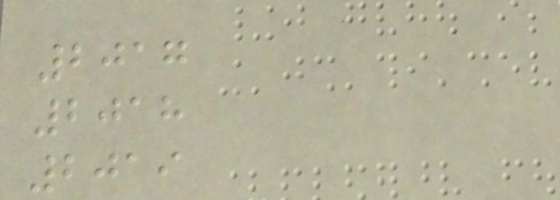2017
2018
2019
